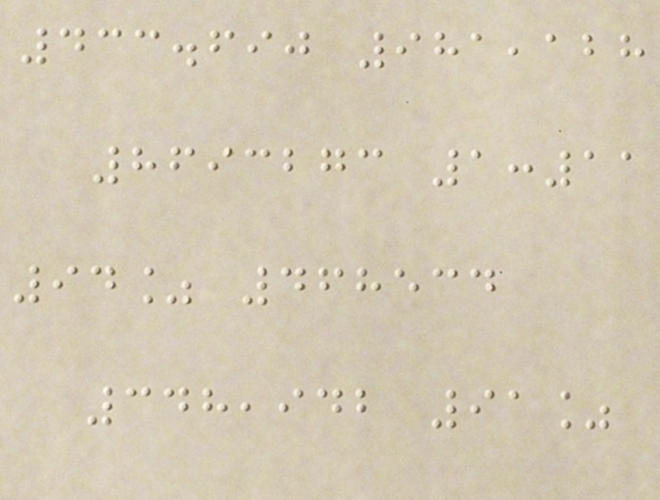433.690 981,128
8693273 1:11
94% 468534
348,942 91%
